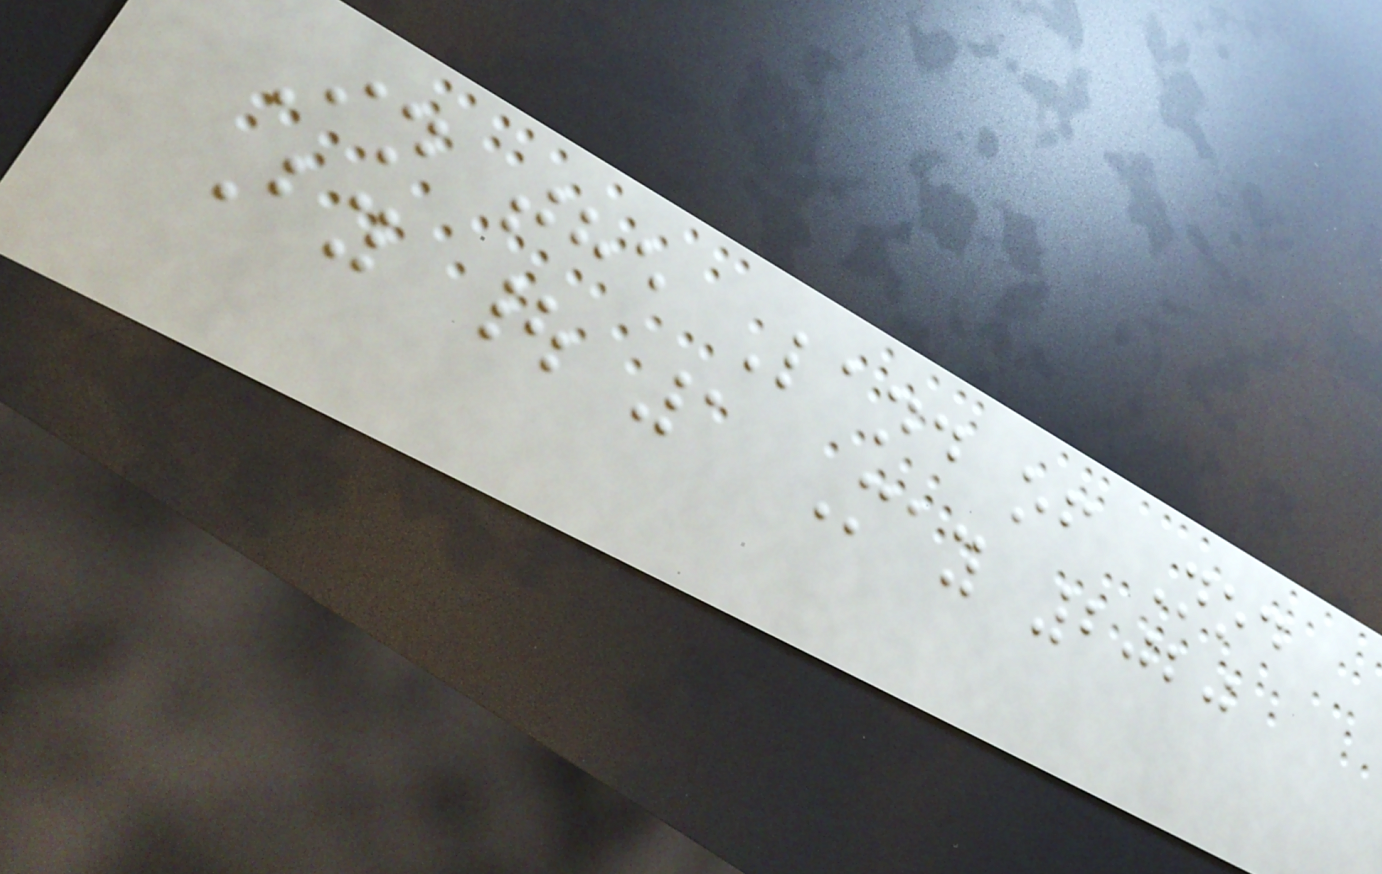In the Land of Nod
By | 1 May 2020
